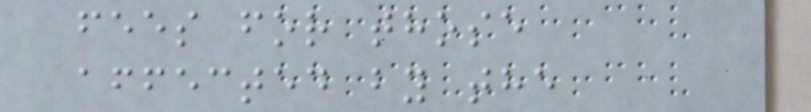fees for those
affected by the
